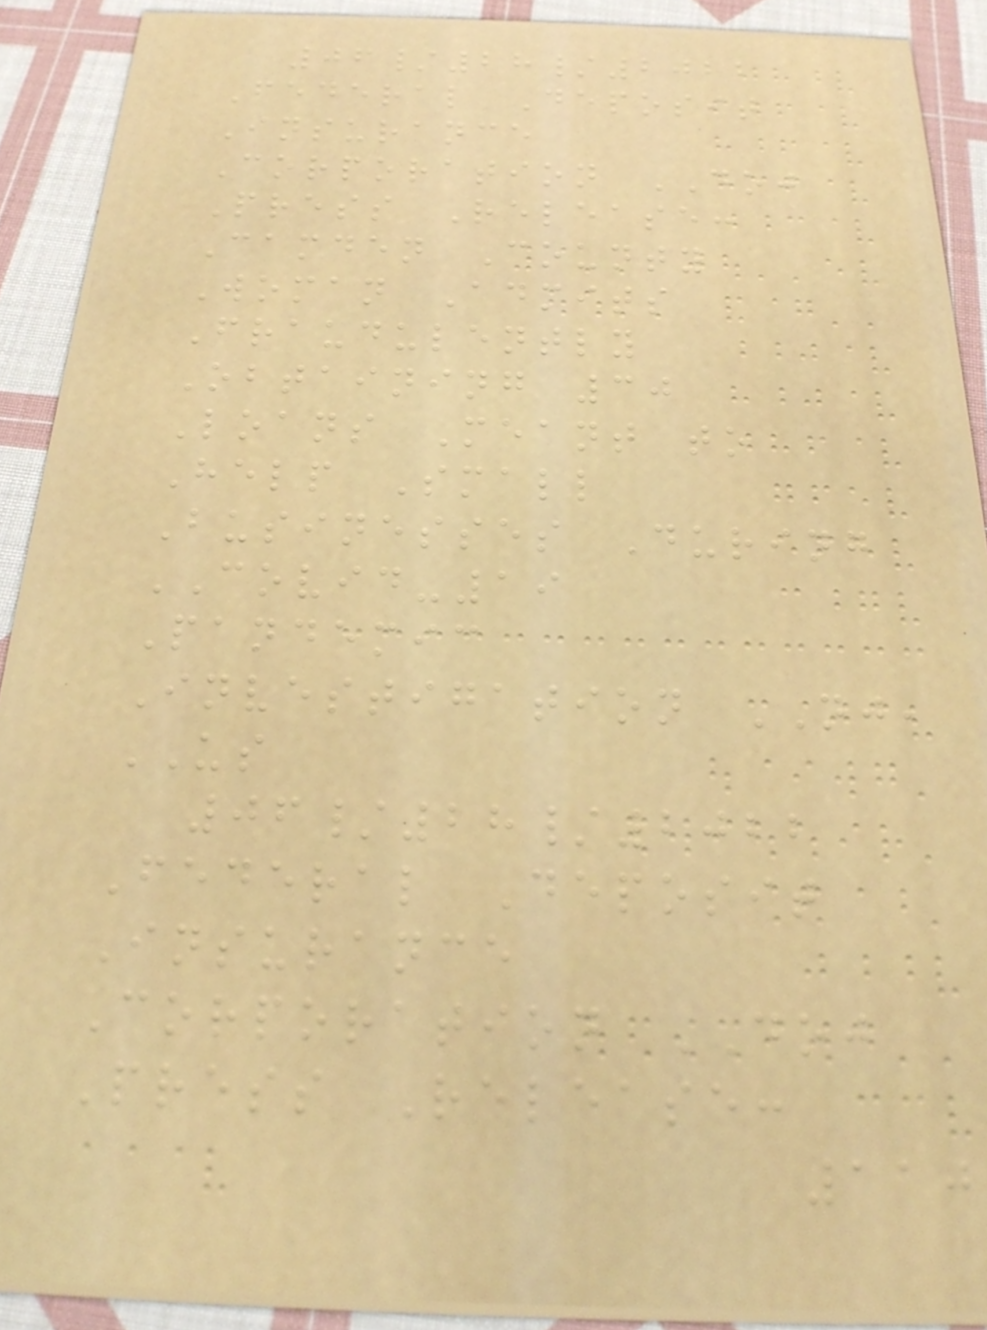06/28/2022
Federal Deposit
Insurance
Corporation DOJ
Press Release:
Camden County
Woman Admits
Fraudulently
Obtaining 30
Loans Meant to
Help Small
Businesses During
COVID-19
Pandemic
Investigation NJ,
US
06/28/2022
Federal Deposit
Insurance
Corporation DOJ
Press Release:
110
